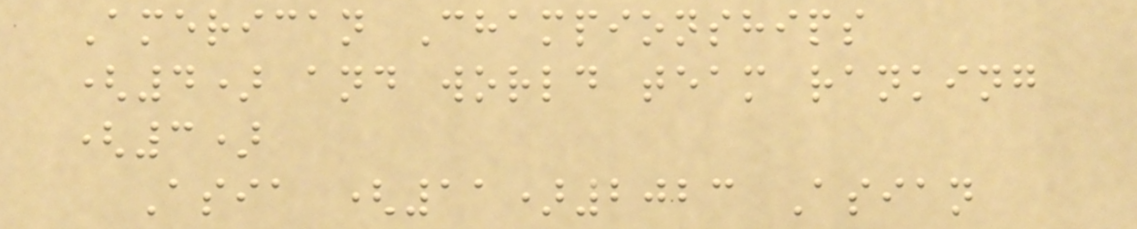American Championships
(4) and world team ranking
(3)
Asia (11)2023 Asian
